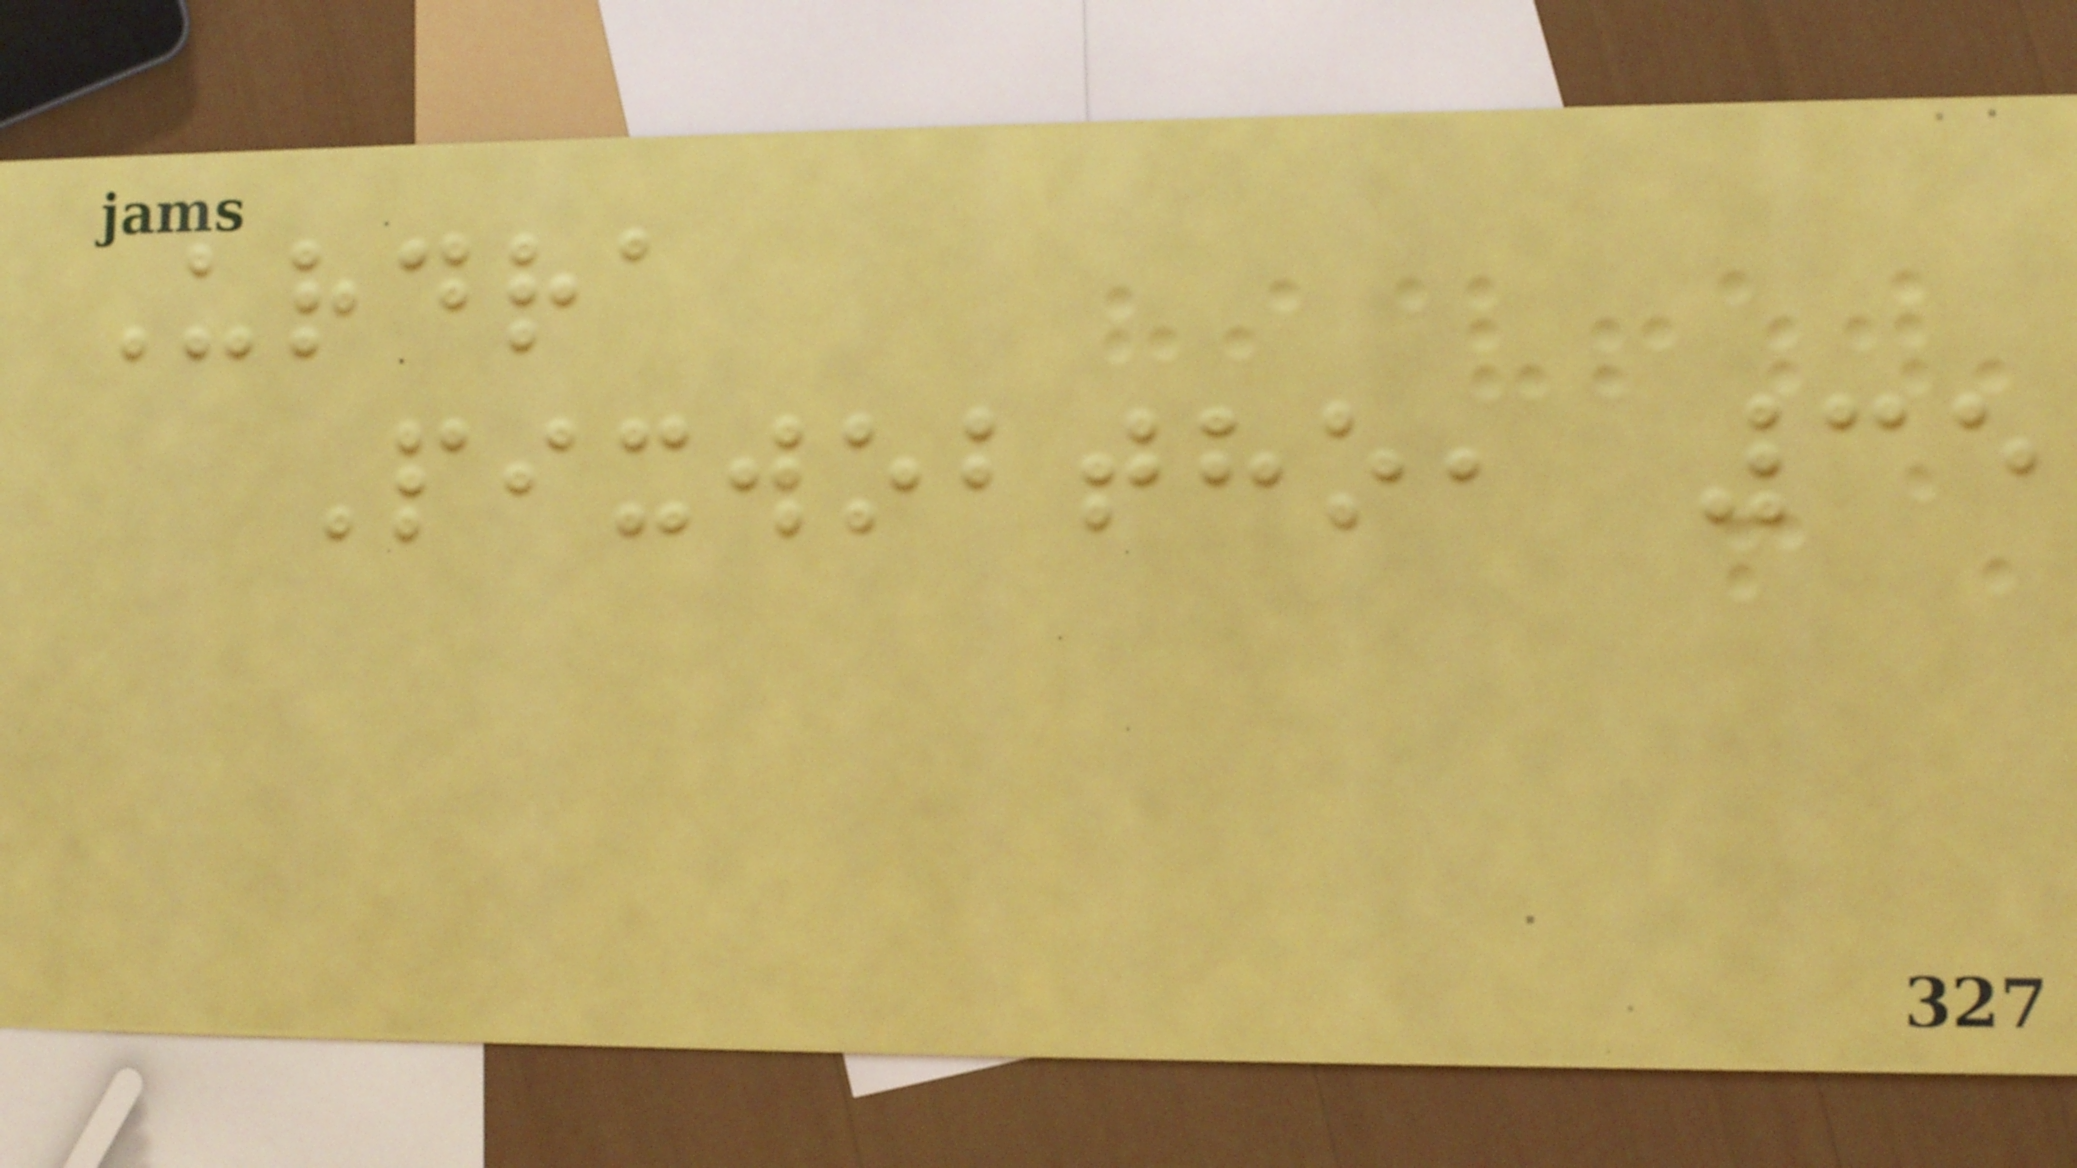Urdra
Pixwobtho, 35
